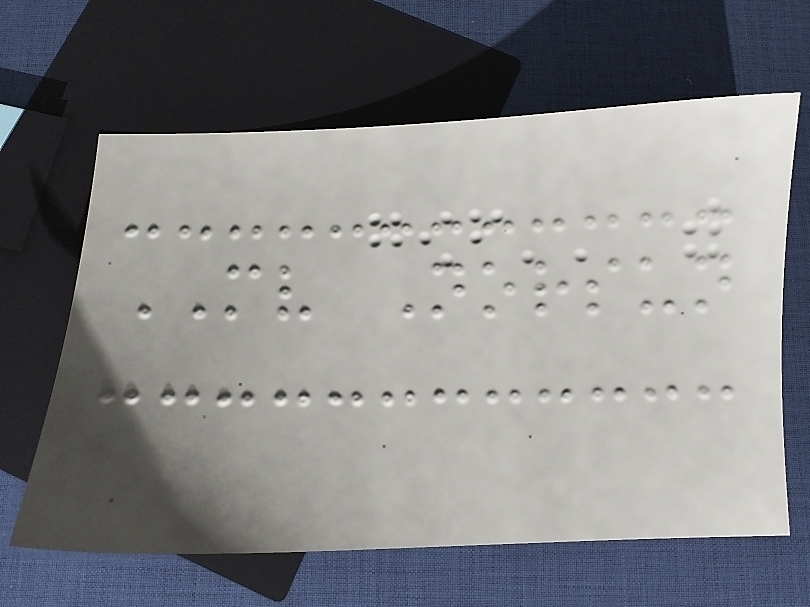MV Norsun
